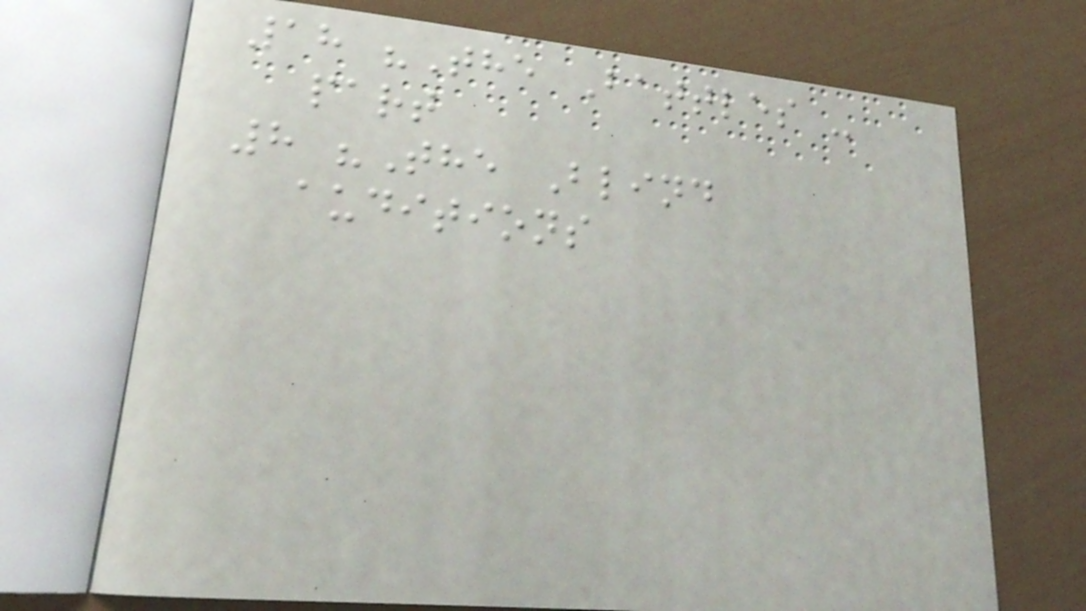18 "The Battles -
part
8 "The Blind
auditions
